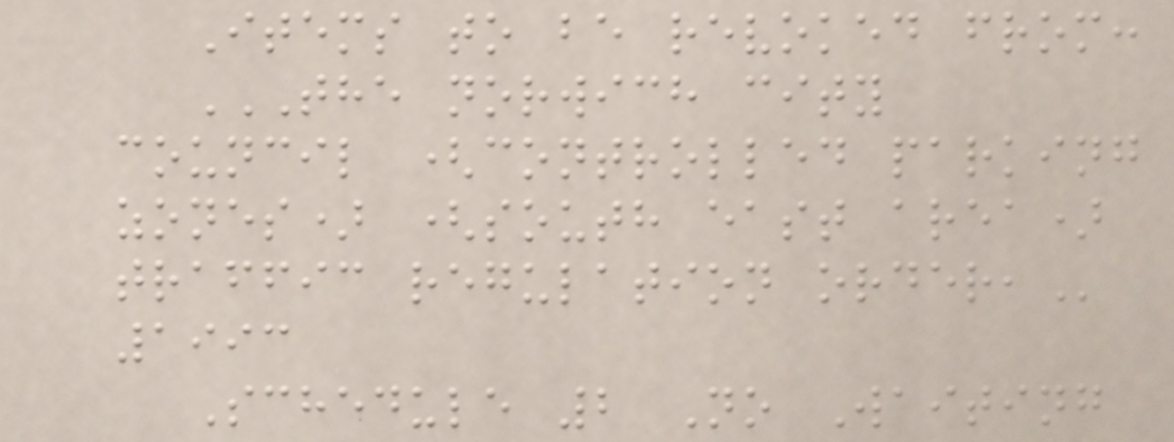Items to be revoked from:
THE NORWICH CITY
COUNCIL (CONTROLLED PARKING
ZONES) (SOUTH EAST AREA)
TRAFFIC REGULATION ORDER,
1993
Schedule 2 No Waiting
